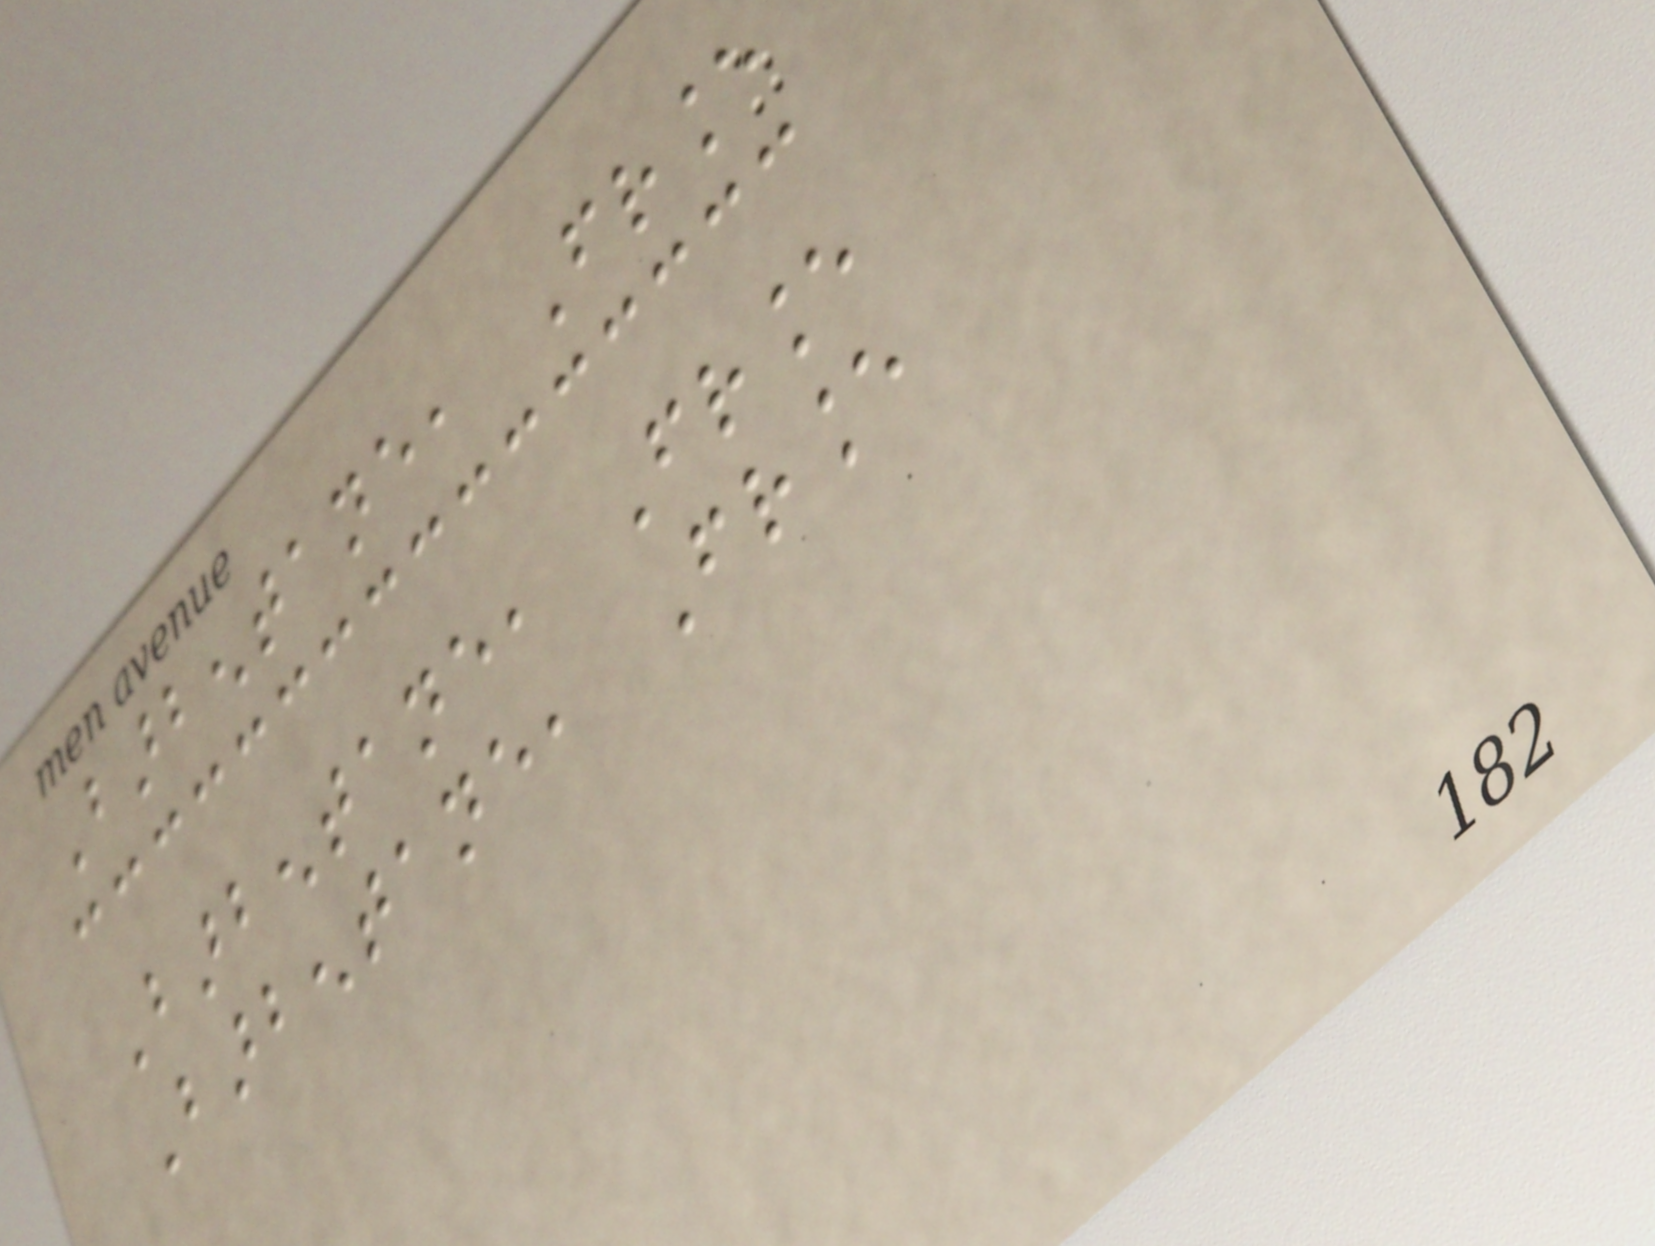Barbentane, France
Barbentane, France
Barbentane, France
